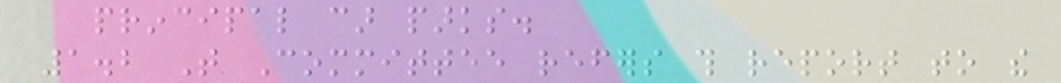principal car parks.
1.2 That Committee refers this report to the
